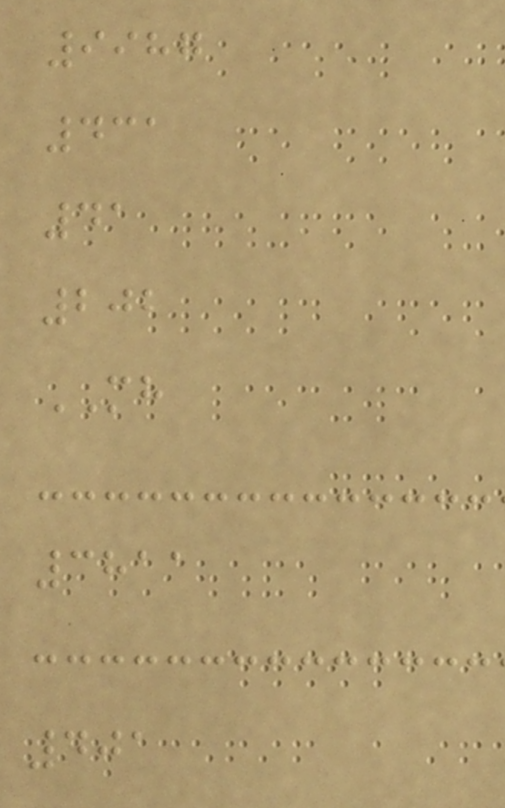9987
431
41
202
MH
3811
401
